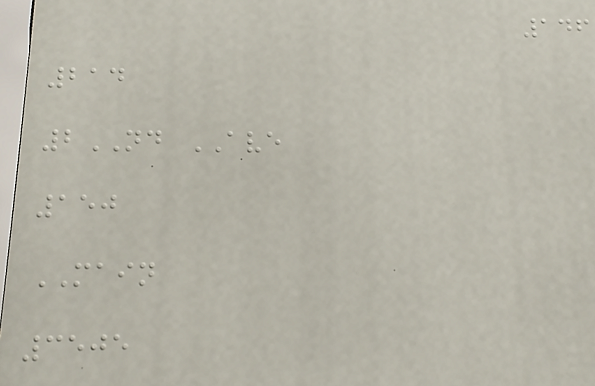146
214
2ND AVE
150
MAIN
3505
